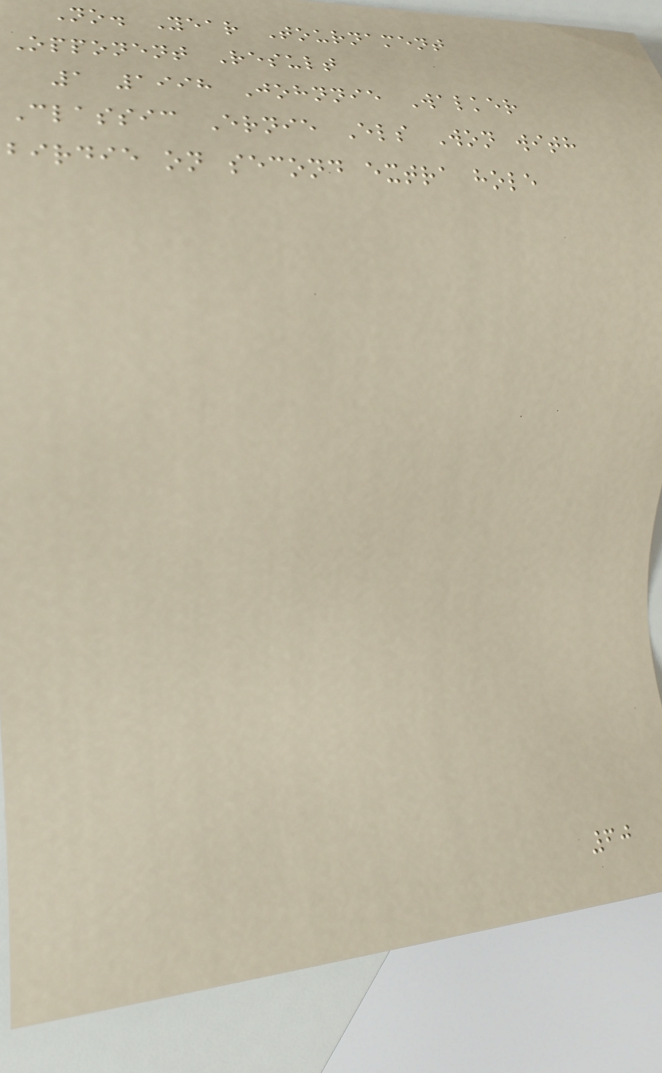No. Year Tournament
Opponent Result
1 1998 Johnnie Walker
Classic Ernie Els Won with
birdie on second extra hole
60
